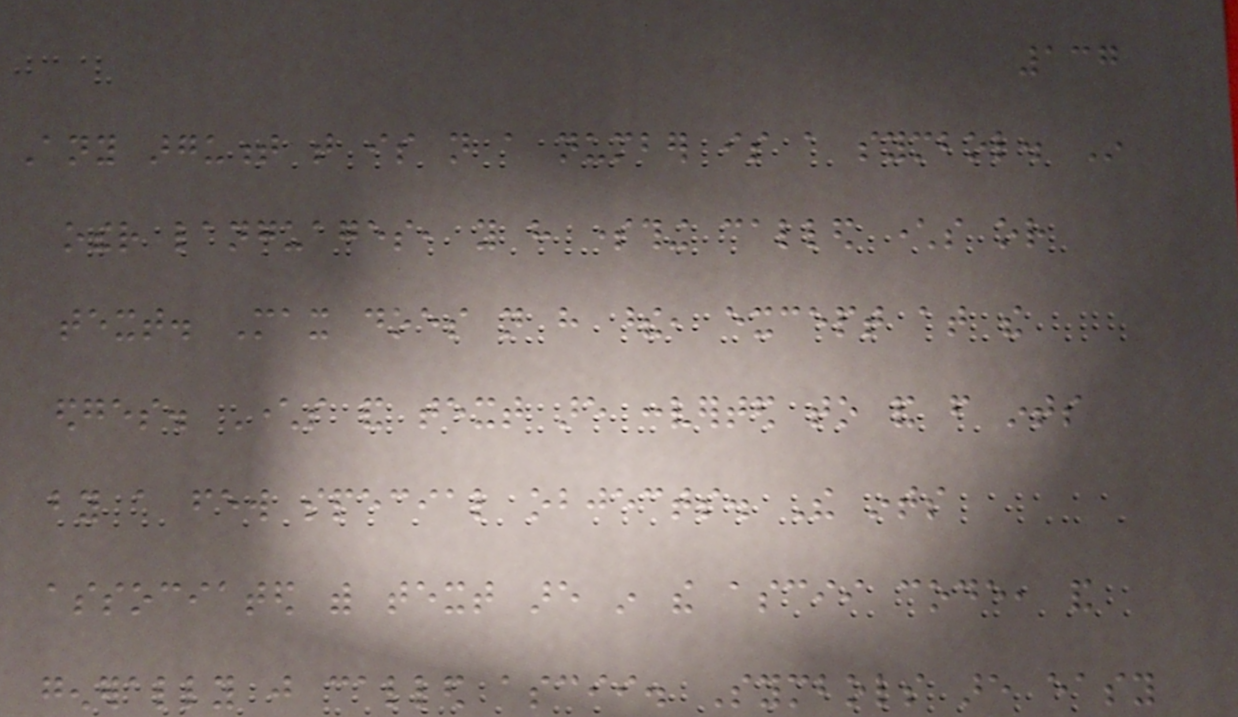137
Any argument that is not a number is a symbol. In
other languages, you have something called characters or
text. Max does not have these, except at the
edges. Characters and text are converted to and from ints
by a few special objects. The ints
associated with text are in the ascii code, and
generally just called ascii. Symbols are easy
